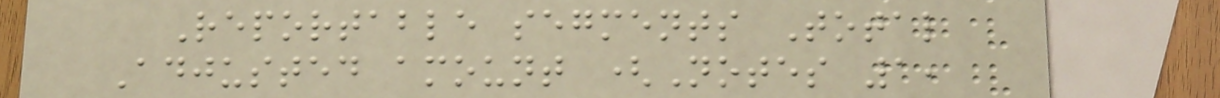Reportable segments Total
Adjusted amount (Notes 1,
